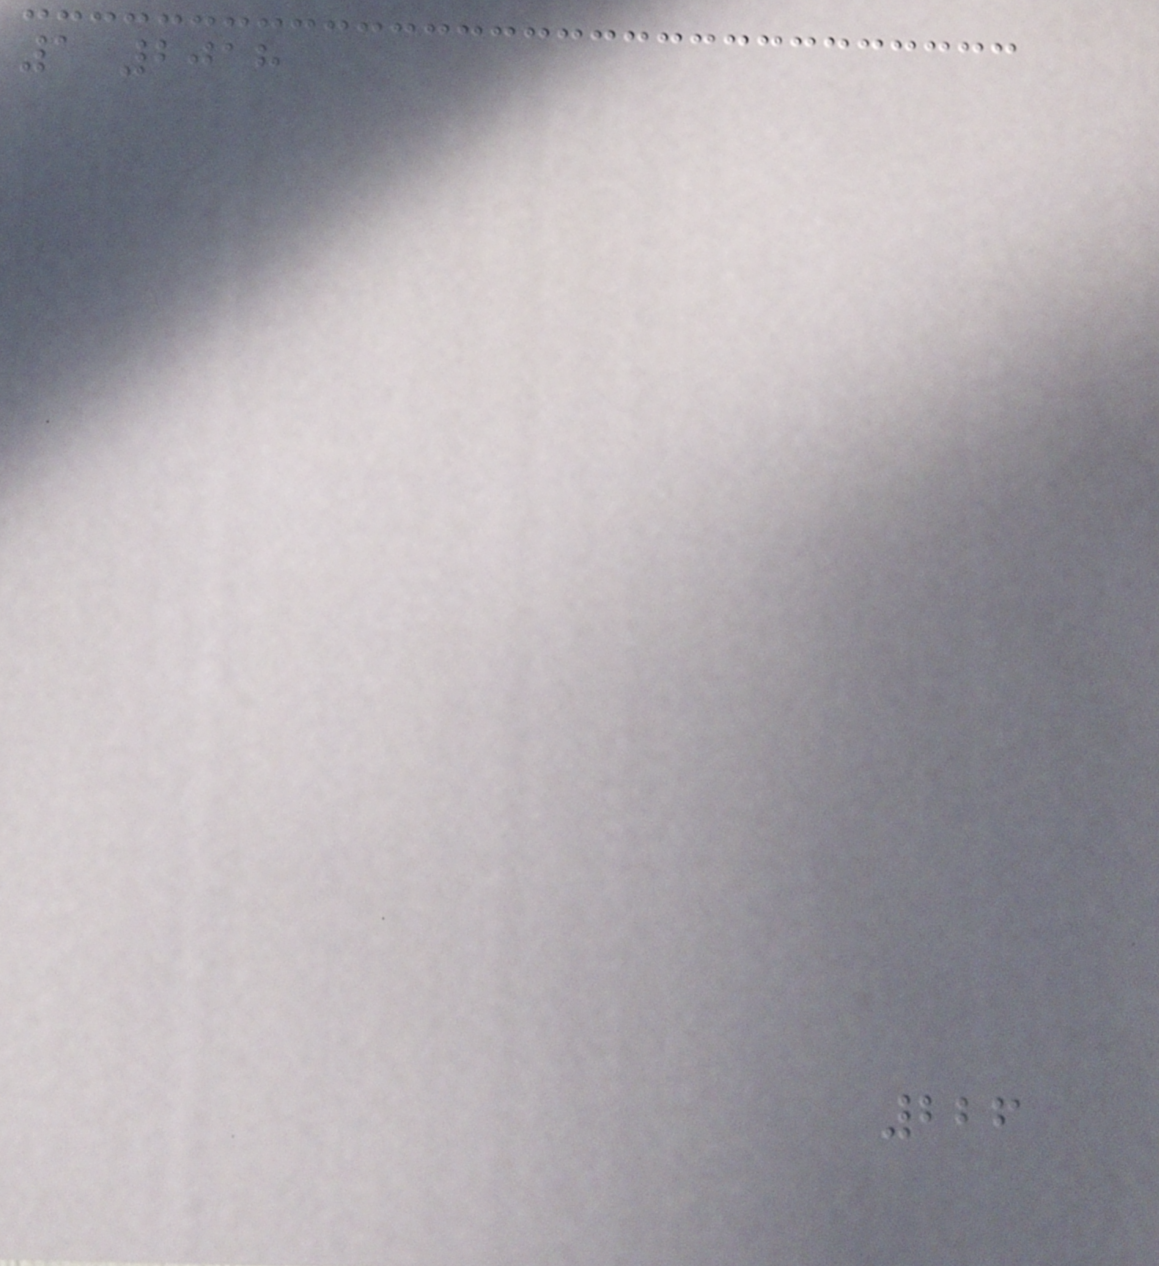1 2018
226
